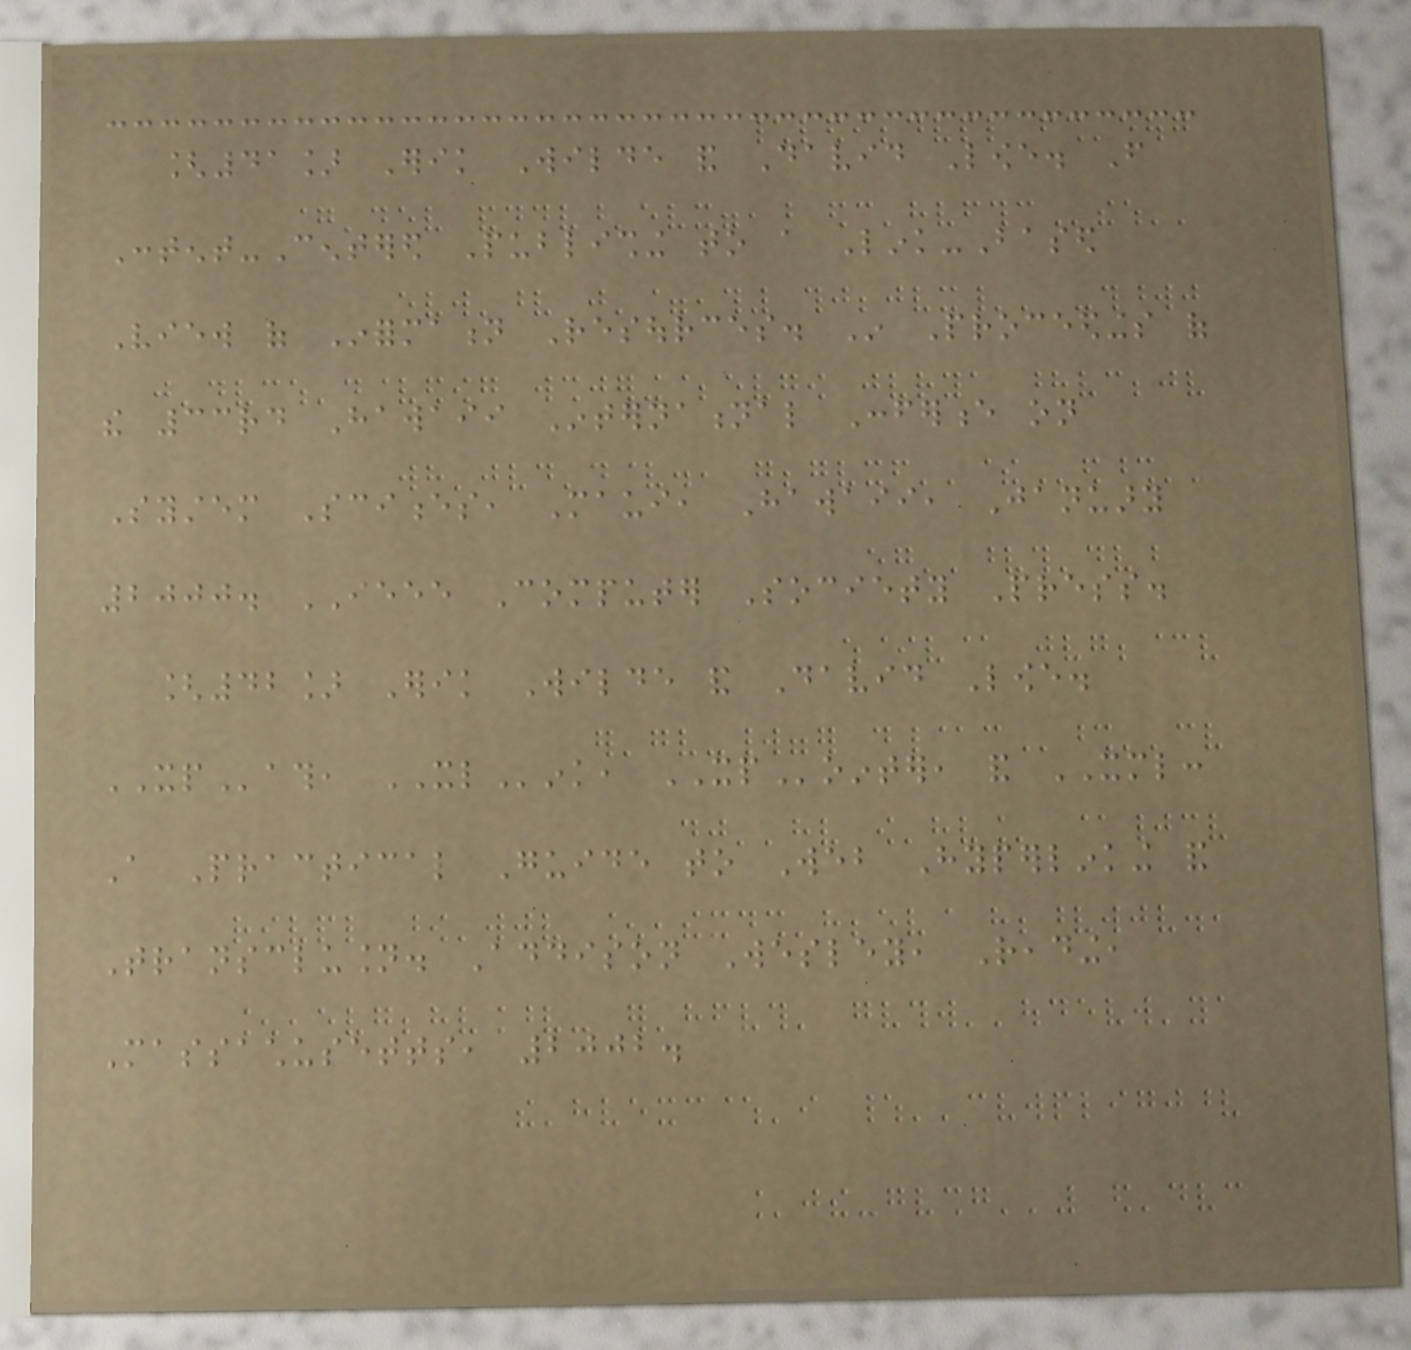[41] Erik Wilde and David Lowe. From
Content-Centered Publishing to a Link-Based
View of Information Resources. In Proceedings of
the 33rd Hawaii International Conference on
System Sciences, Maui, Hawaii, January
2000. IEEE Computer Society Press.
[42] Erik Wilde and David Lowe.
XPath, XLink, XPointer, and XML:
A Practical Guide to Web Hyperlinking and
Transclusion. Addison Wesley, Reading,
Massachusetts, 2002.
